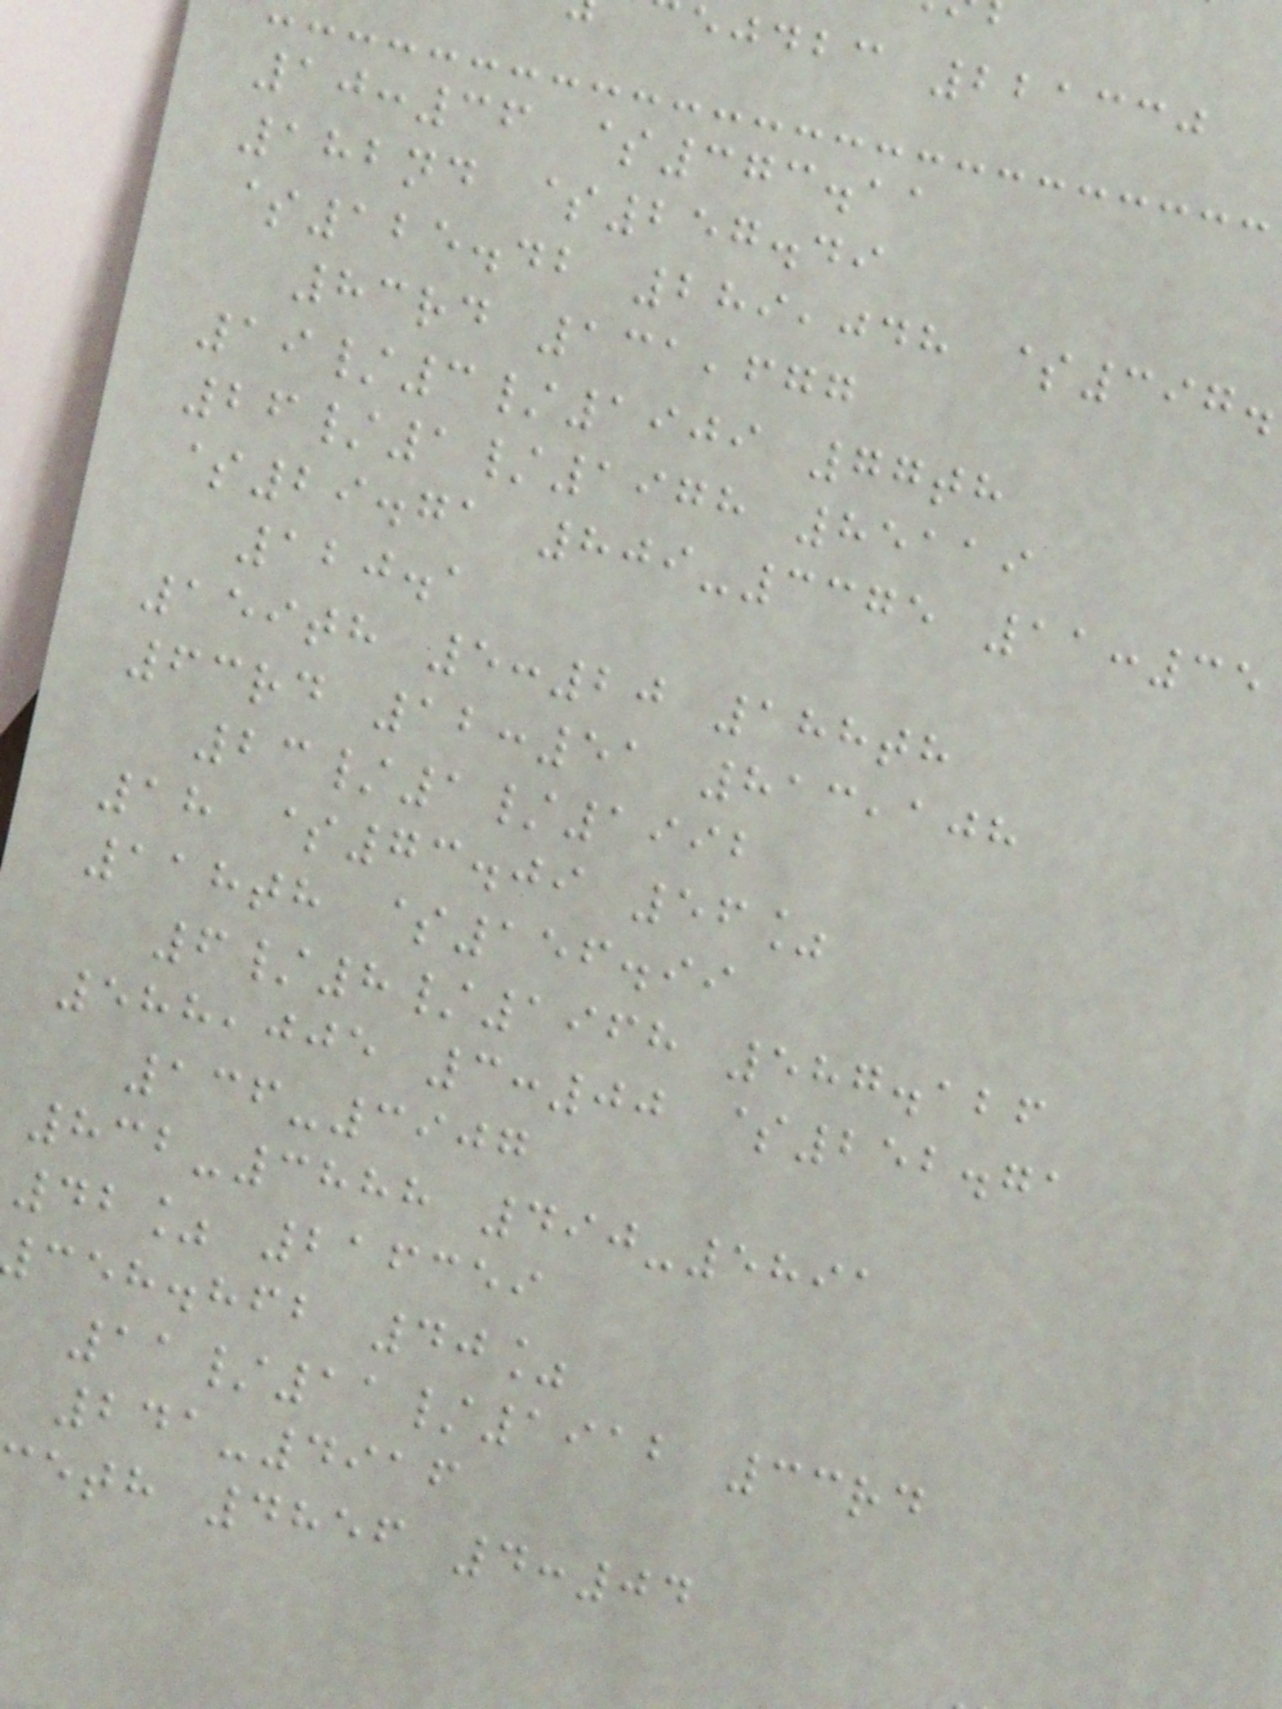ejdbc 221330
10:36 $373.11
182nd $257.49
$125.42 289,048 $397.
83rd 131,677
19/3/1909 77th
26/1/1978 85119
$29.71 809-3375 11:35
120.1
159th 5:20 188th
63rd 12:51 813,108
23/1/1992
18 $73.09 56%
118th $156.99
6/8/1968 587.126
588,005 3:00 $252.71
136-3907
832-3888 490-5891
42% 216359
ceh.hfb 40%
11/11/1912 33rd
241-4916
eth 4856 4:04
